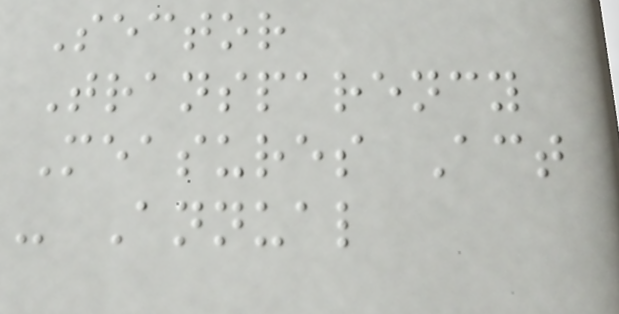Sector
Transparency
Measures Act
- Annual
